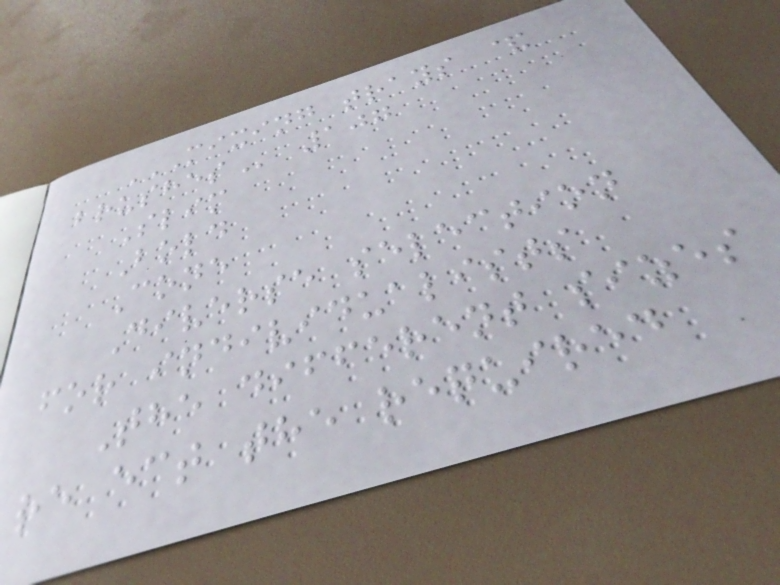MIXING TRAYS &
BRUSHES 107
Slim
Bold
Cone
Diverse selection
for individualists
The different sizes
re ect the required
